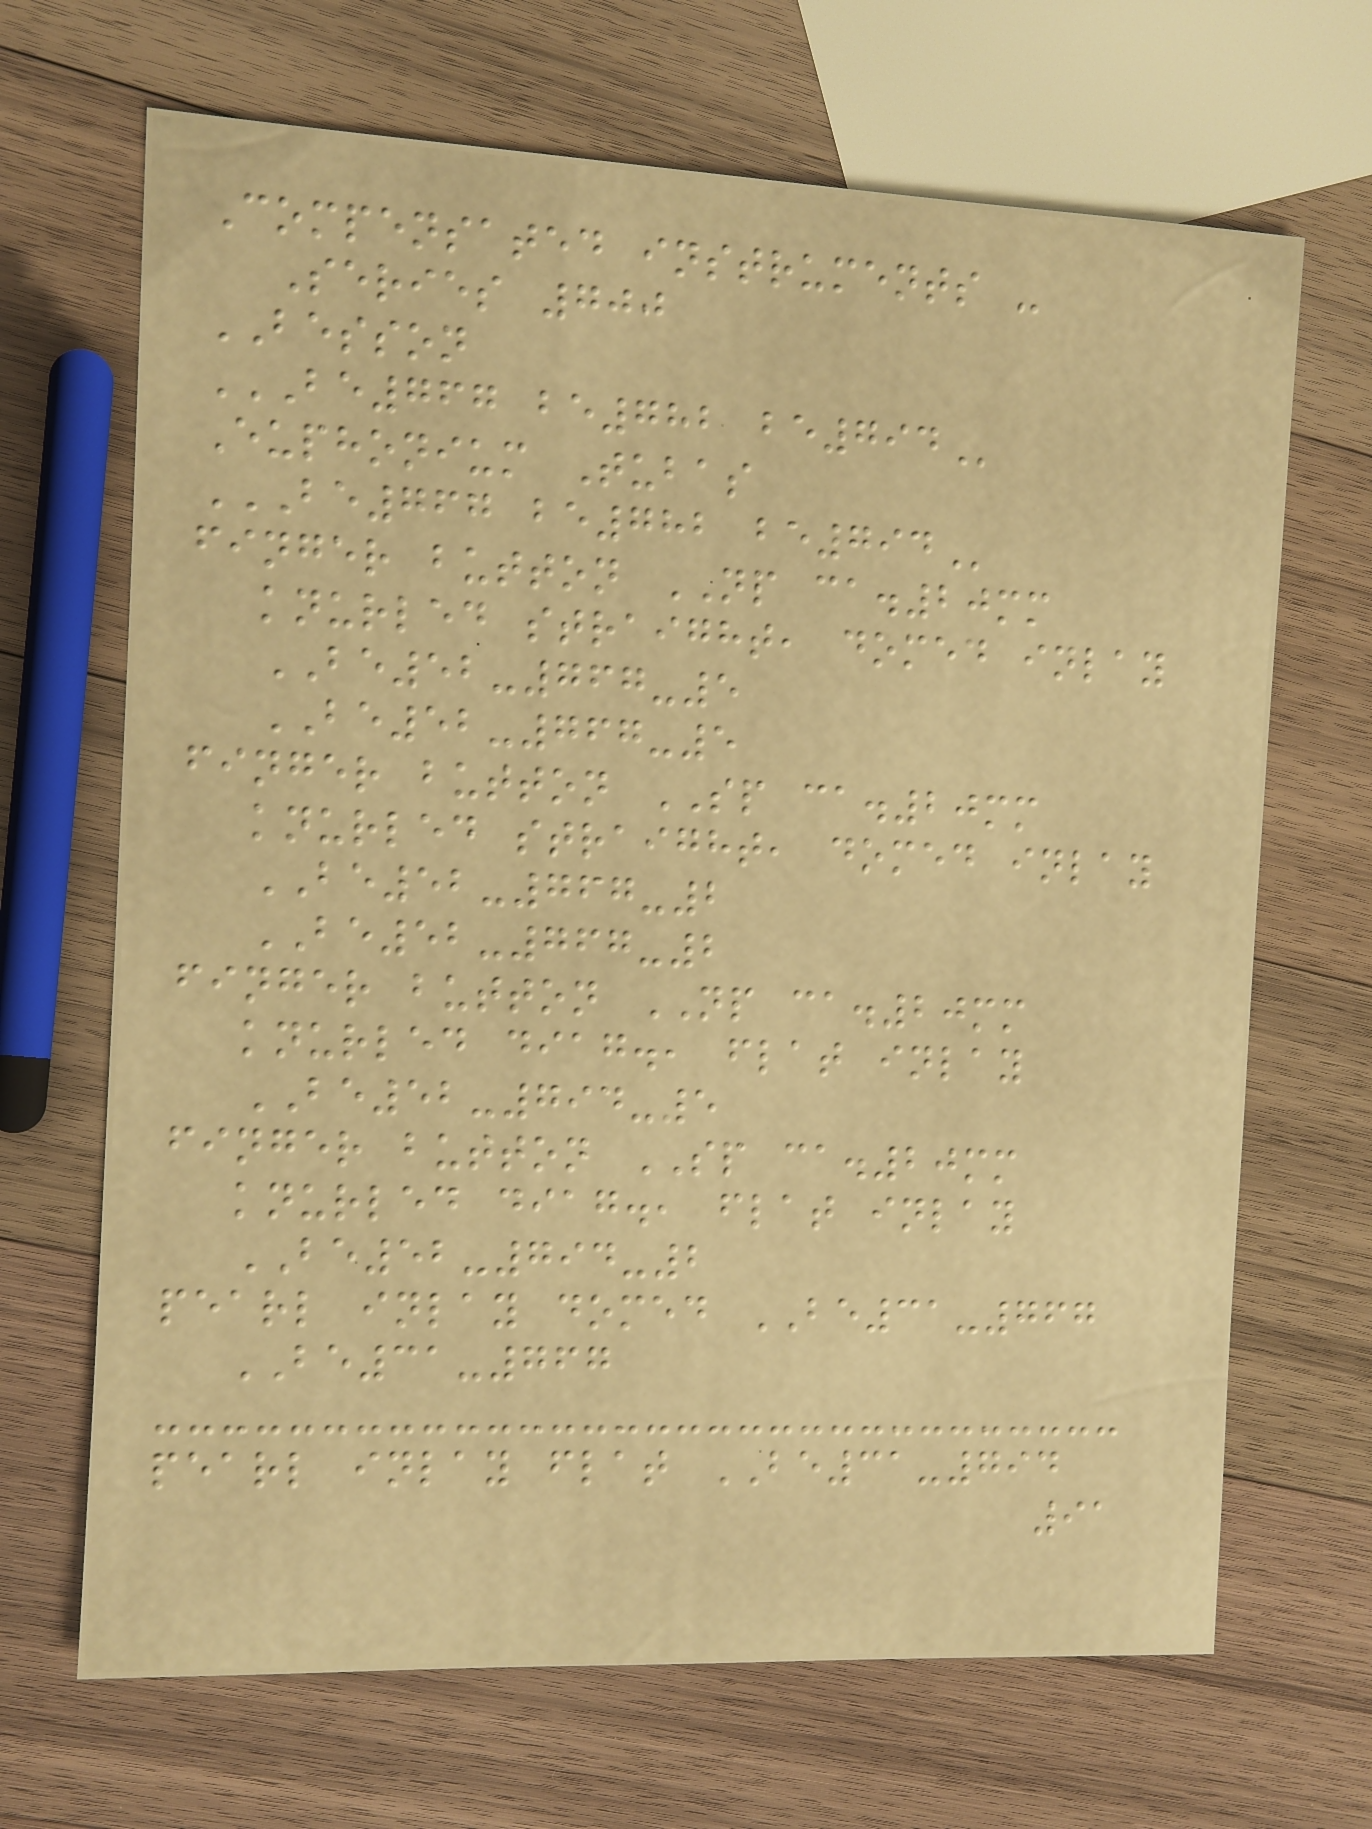Compensated instruments -
Series 700
BESSON
BE767 BE782 BE794
Euphonium Tubas
BE767 BE782 BE794
finger button NP ca.20mm
knurled straight, domed inlay
BE52-767-5
BE52-767-5
finger button SP ca.20mm
knurled straight, domed inlay
BE52-767-2
BE52-767-2
finger button NP ca.20mm
knurled diag., flat inlay
BE52-794-5
finger button SP ca.20mm
knurled diag., flat inlay
BE52-794-2
pearl inlay domed BE31-767
BE31-767
pearl inlay flat BE31-794
91
